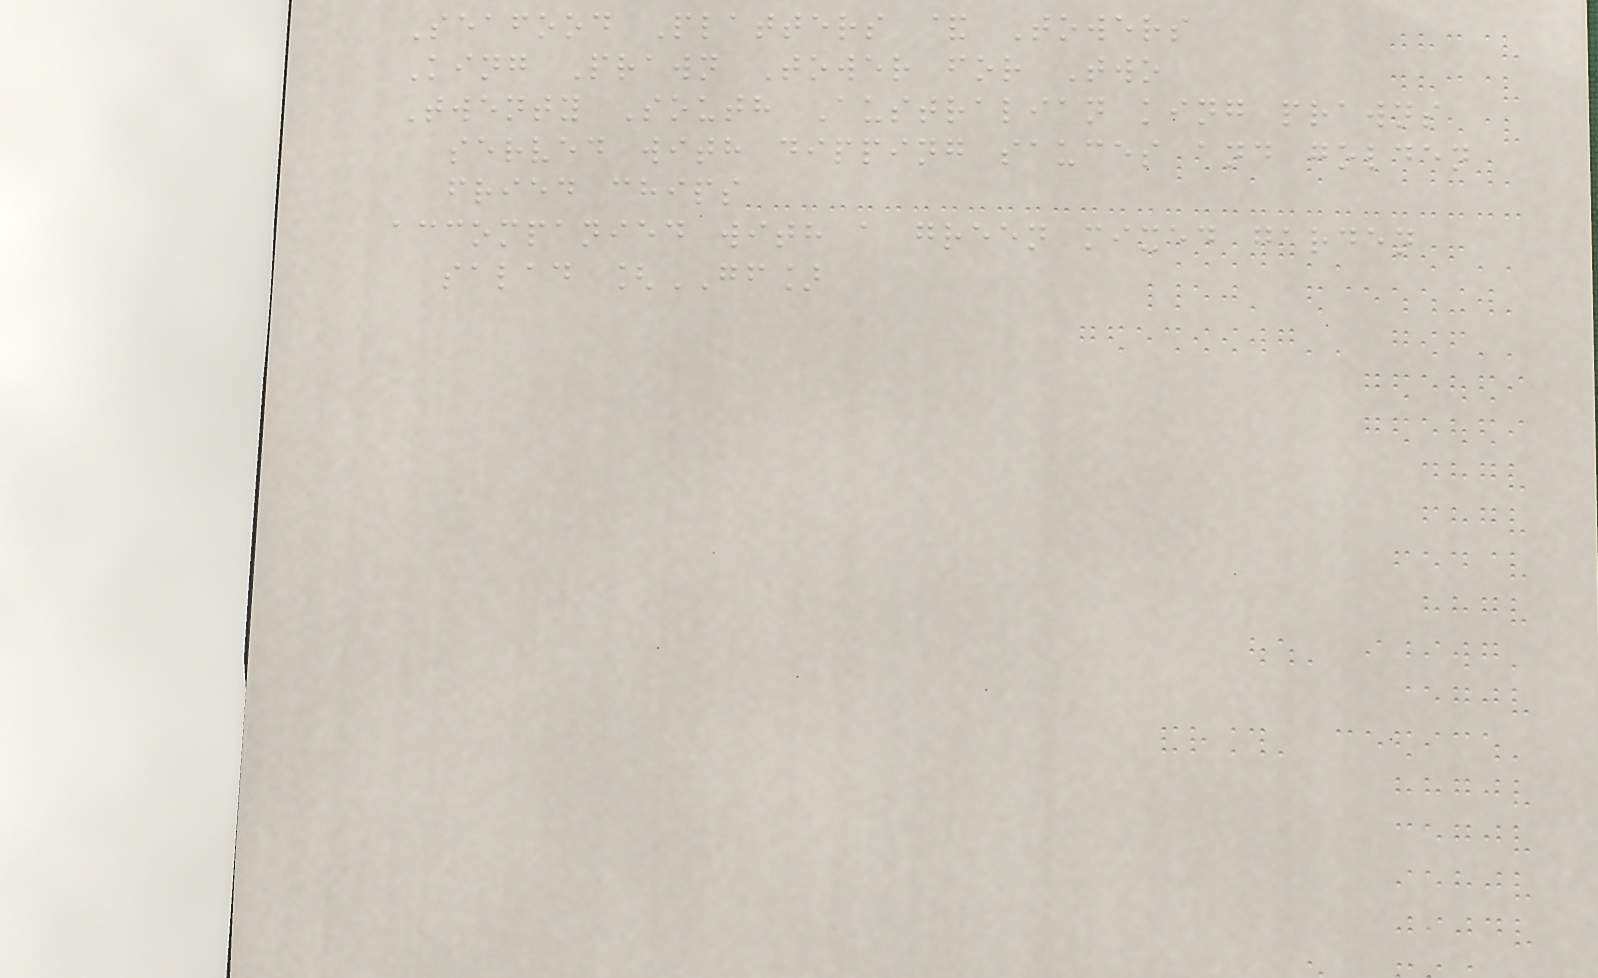Seafood Platters & Towers
King Prawn Tower for Two
Twenty South Australian king prawns
served with dipping sauces and golden
fried chips
accompanied with a green mixed garden
salad [GF]
